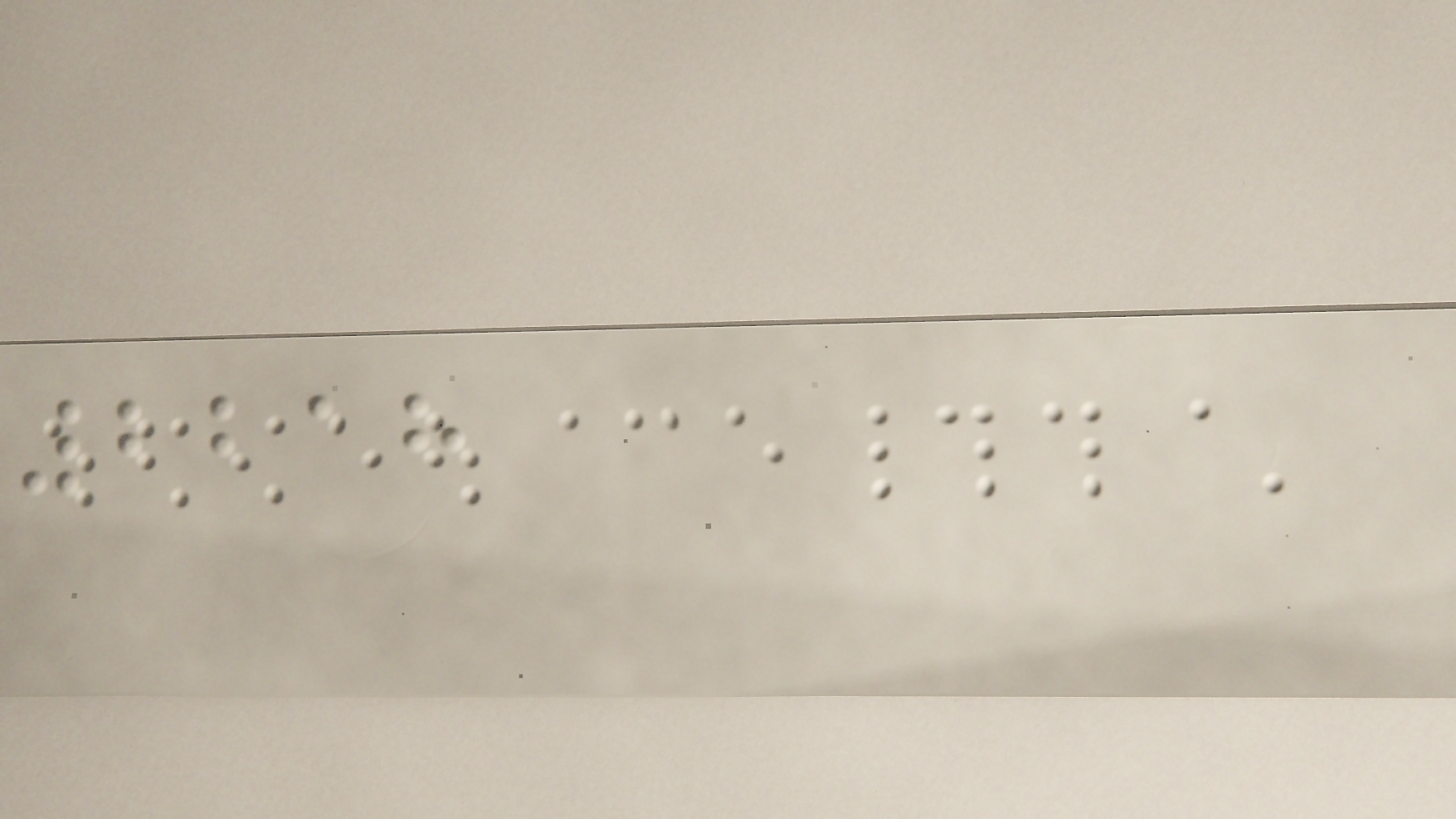2218
